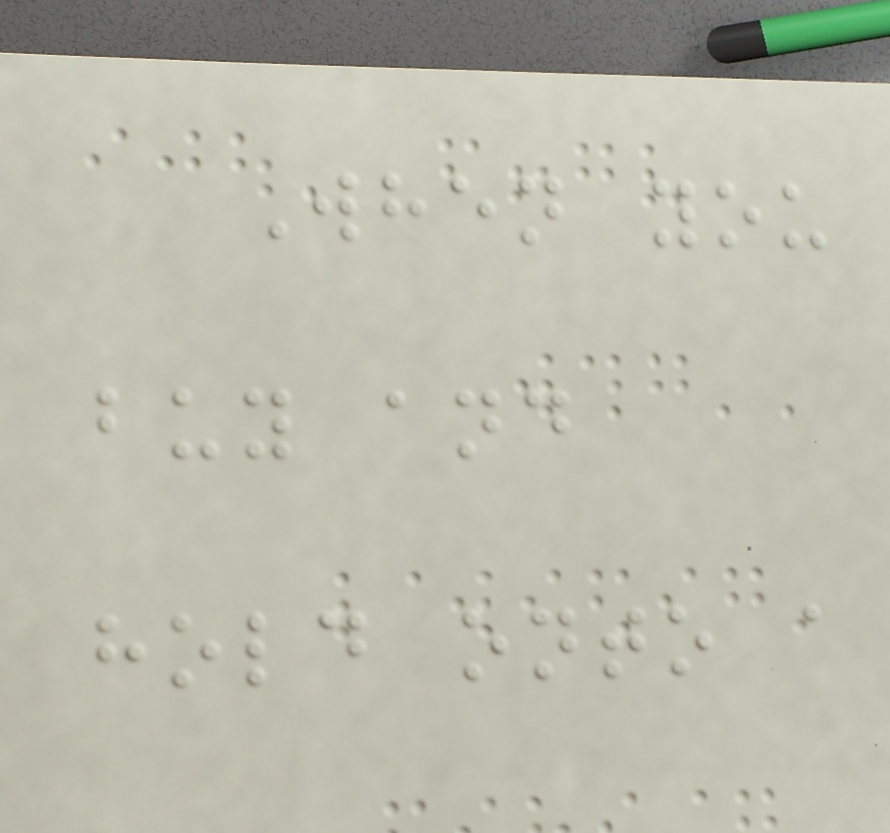When you
buy and
hold onto a
